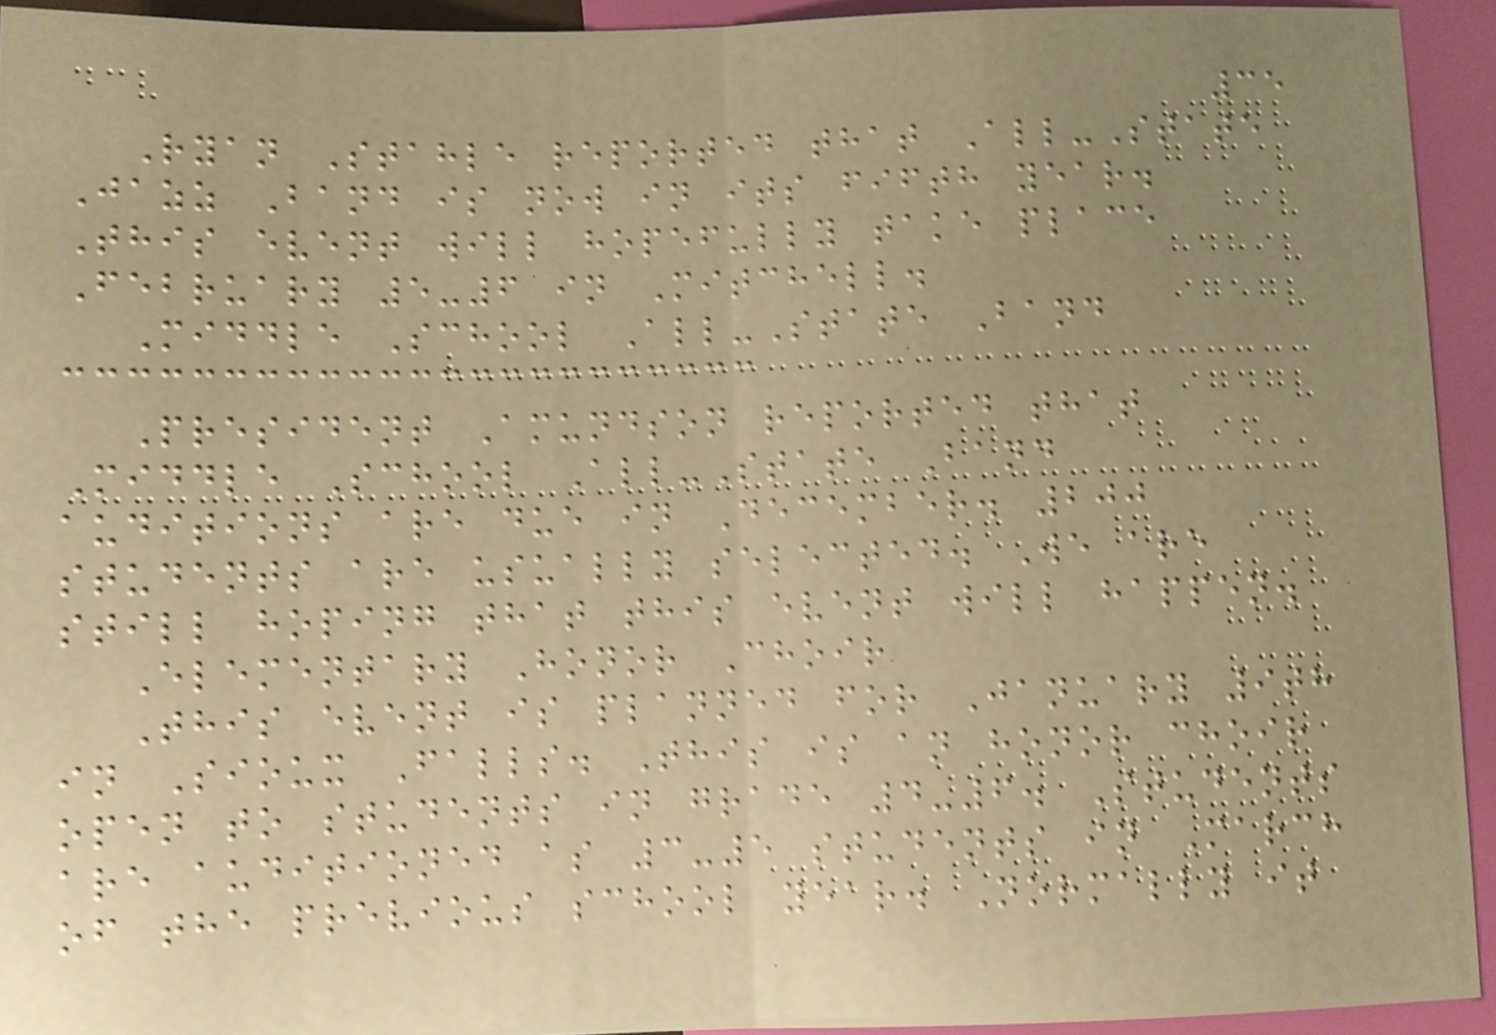35
Ryan Stahle reported that All-State
Jazz Band is now in its fifth year.
This event will hopefully take place
February 5-6 in Mitchell.
Middle School All-State Band
President Amundson reported that
Middle School All-State Band
auditions are due in December. 200
students are usually selected. We are
still hoping that this event will happen.
Elementary Honor Choir
This event is planned for January 9th
in Sioux Falls. This is an honor choir
open to students in grade 4-6. Students
are auditioned as 3-5 students in March
of the previous school year. Normally it
